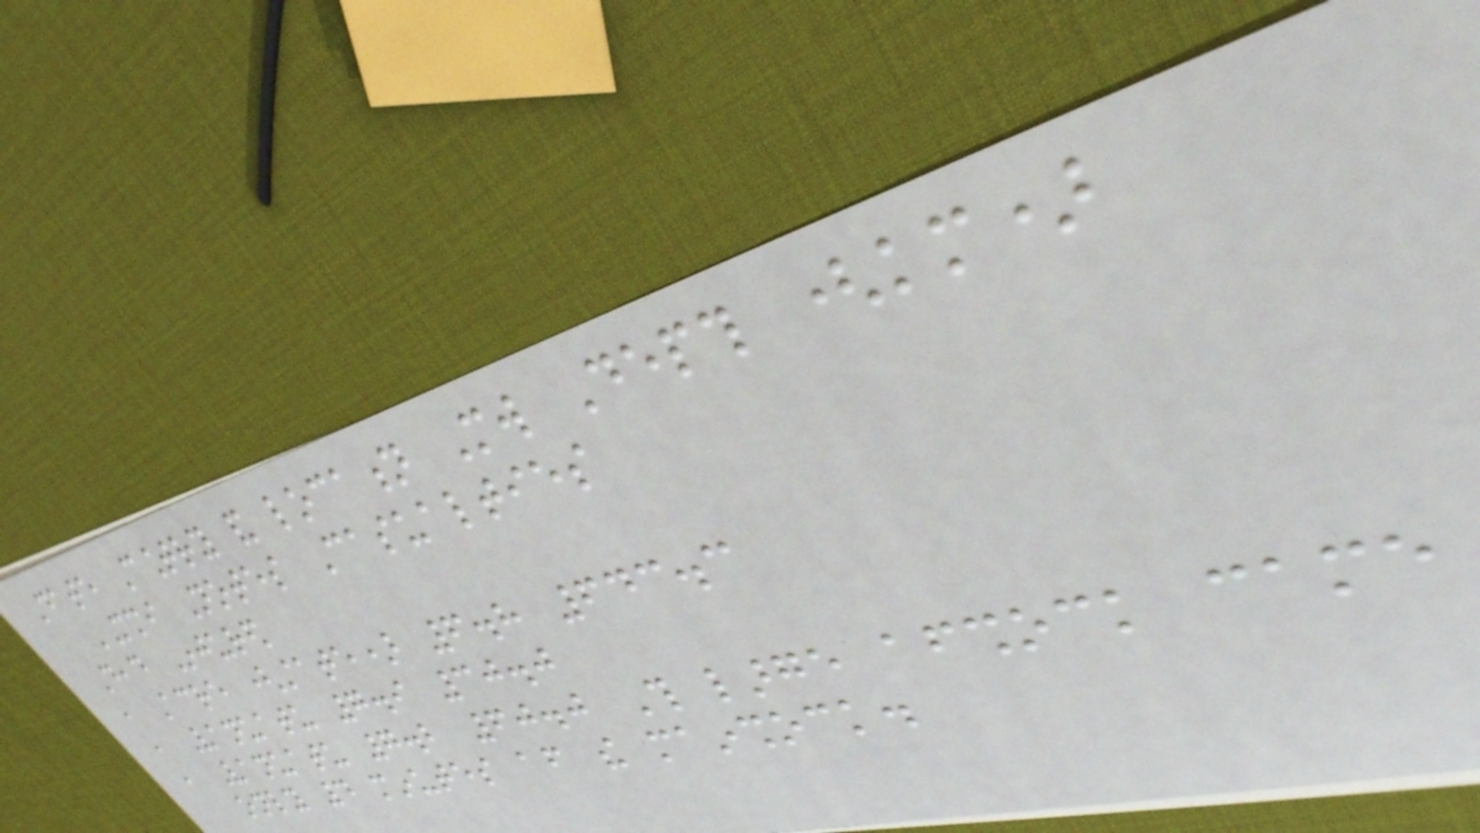Date Country and location Mw Depth (km)
MMI Notes Casualties
Dead Injured
, Acre (state) 6.8 643.3
, Vanuatu 7.9 30.0
, Vanuatu 7.2 60.0 This large aftershock came
only 4 minutes after the mainshock.
